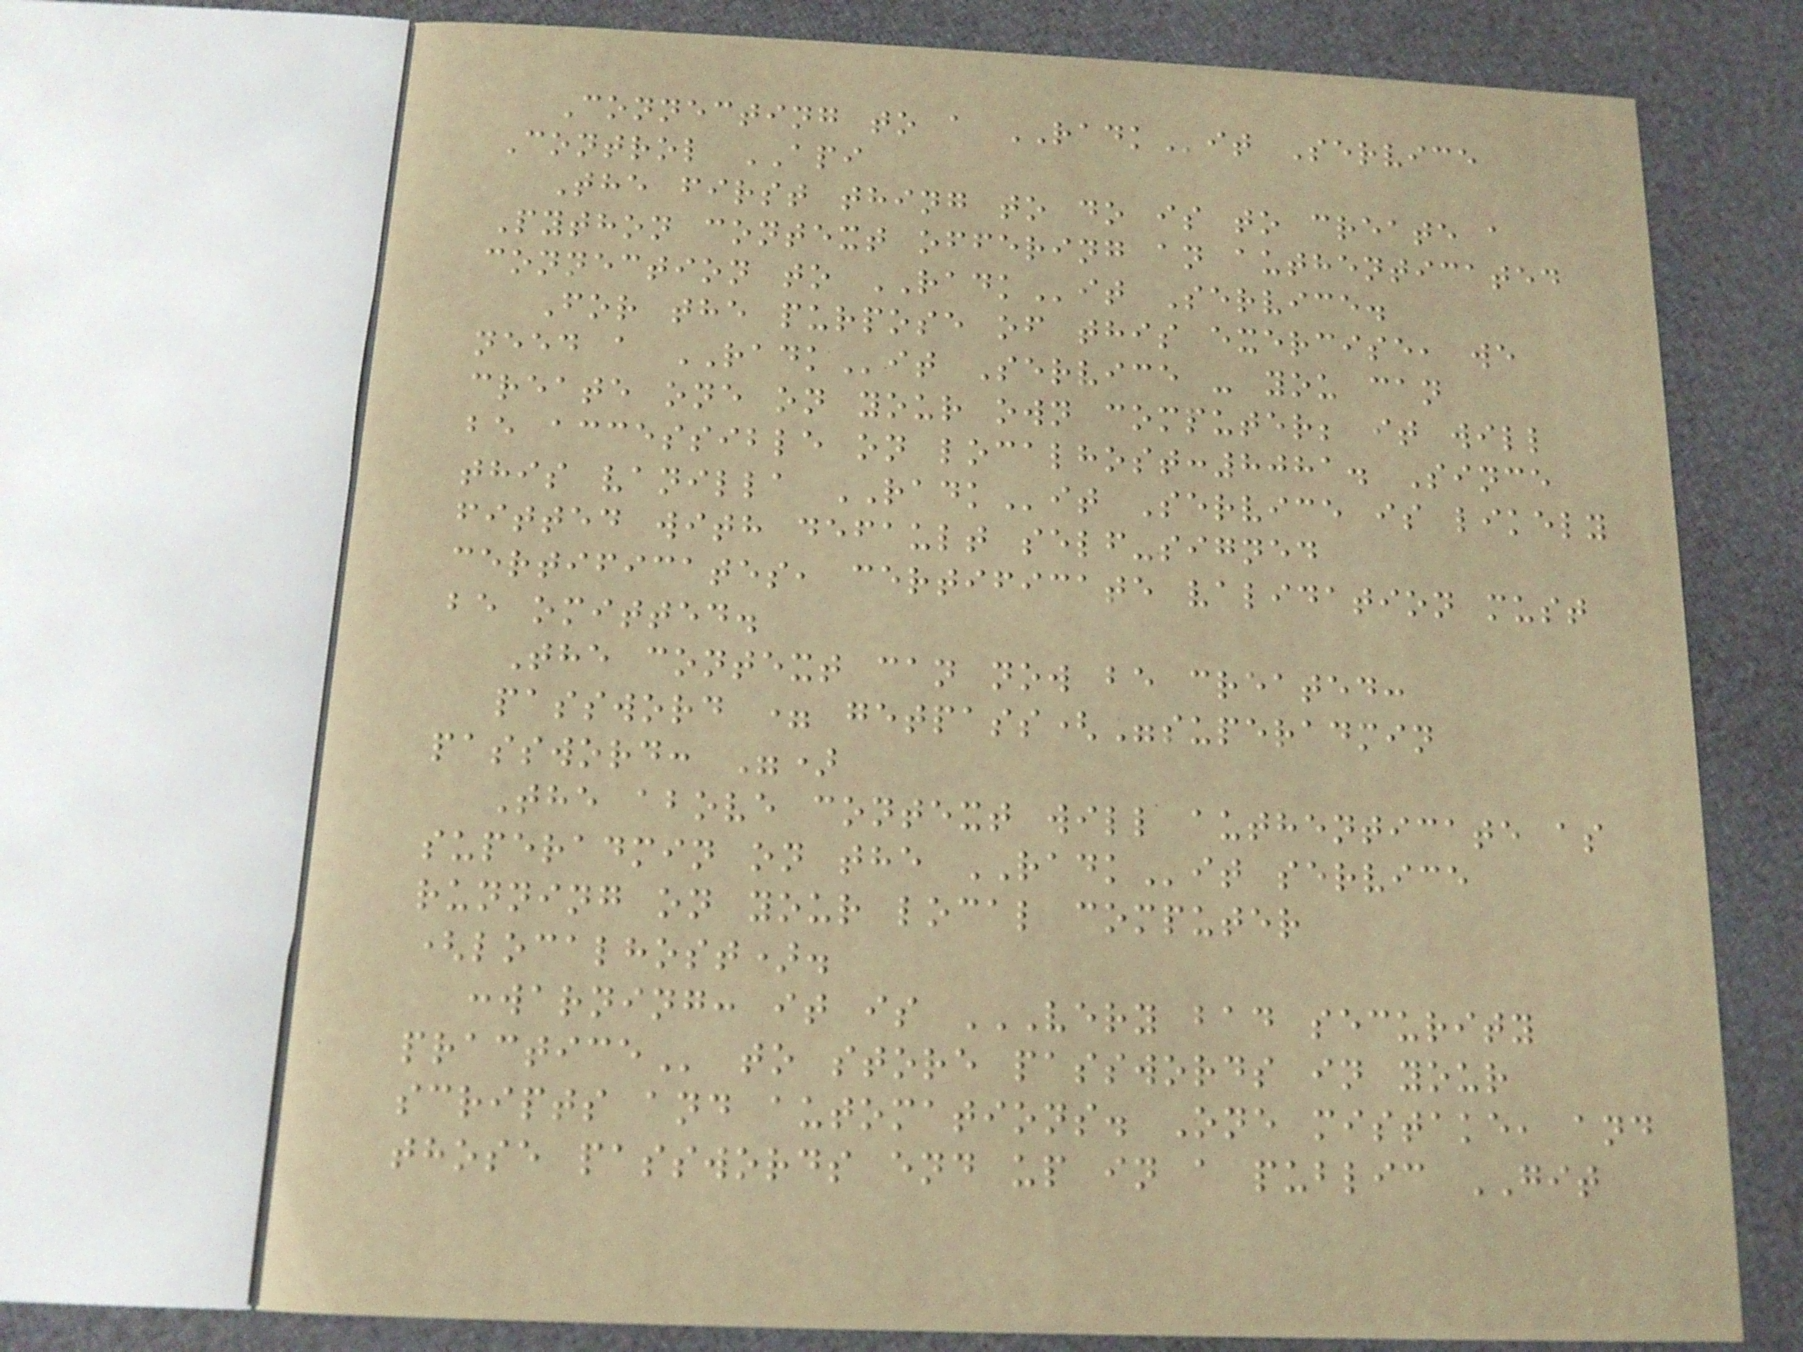Connecting to a RADKit Service
Control API
The first thing to do is to create a
Python context offering an authenticated
connection to RADKit Service.
For the purpose of this exercise, we
need a RADKit Service - you can
create one on your own computer; it will
be accessible on localhost:8081. Since
this vanilla RADKit Service is likely
fitted with default self-signed
certificates, certificate validation must
be omitted.
The context can now be created:
password = getpass("superadmin
password: ")
The above context will authenticate as
superadmin on the RADKit service
running on your local computer
(localhost).
:warning: it is VERY BAD SECURITY
PRACTICE to store passwords in your
scripts and automations. One mistake, and
those passwords end up in a public GIT
